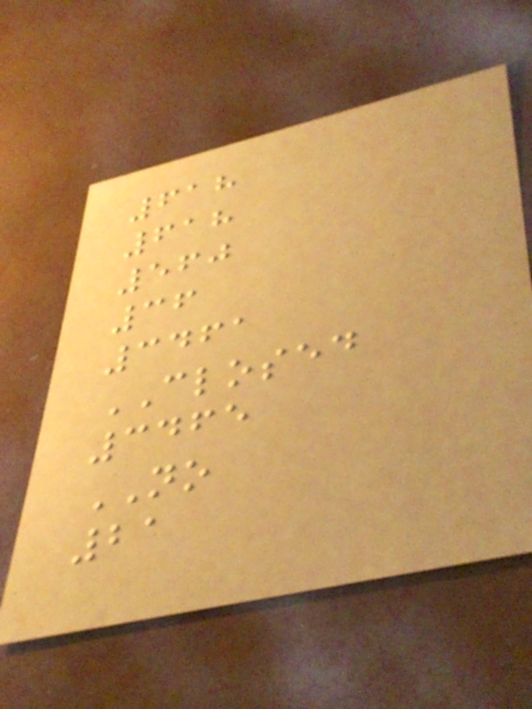618
618
560
36
3461
CLOSED
3465
NO
21
